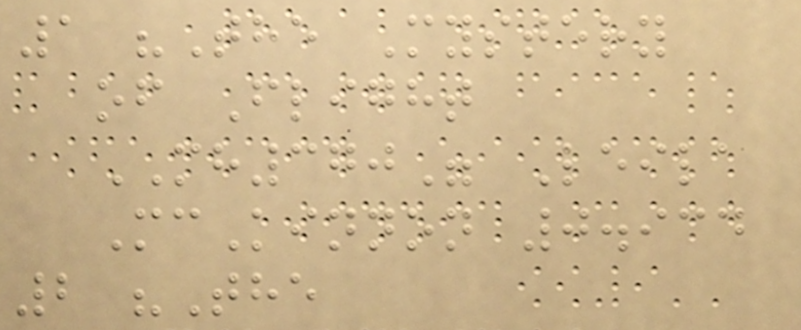1 "The Mystery
of Flight
MH370" Leila
McKinnon 0.934
2 "The
